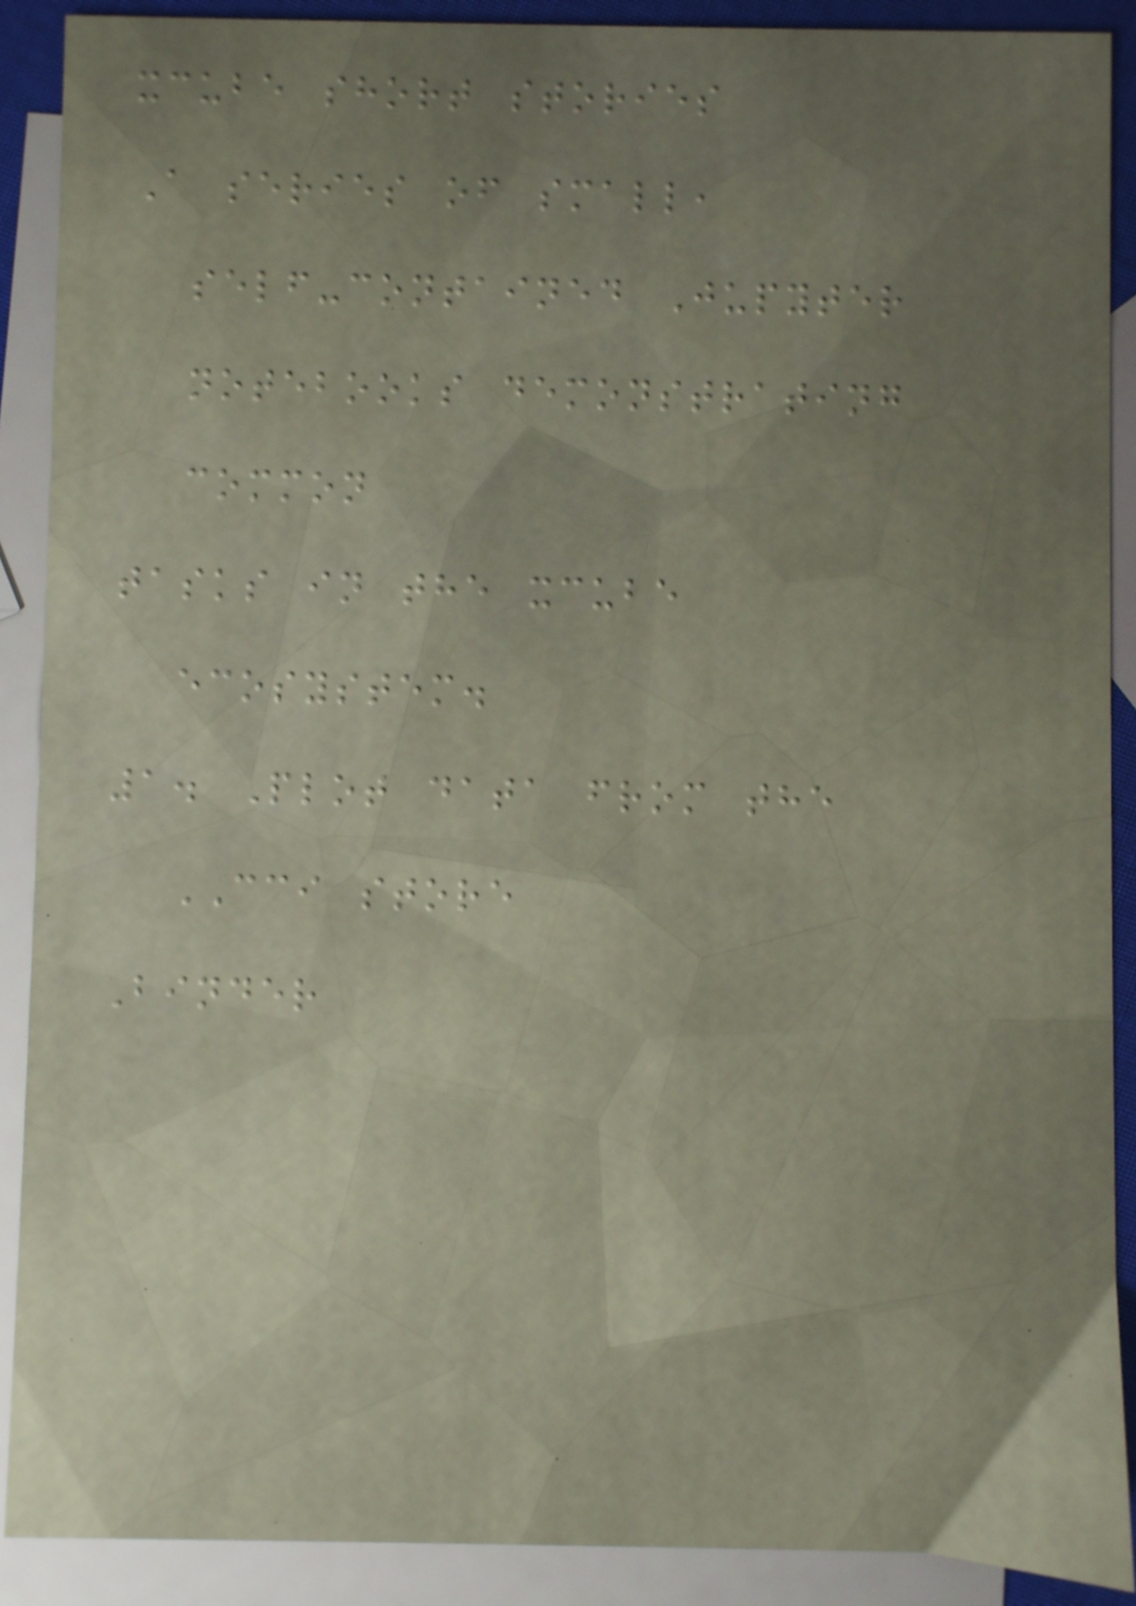xcube short stories
A series of small,
self-contained Jupyter
notebooks demonstrating
common
tasks in the xcube
ecosystem.
1. Plot data from the
CCI store
Binder
